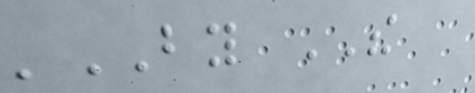'BY THE
